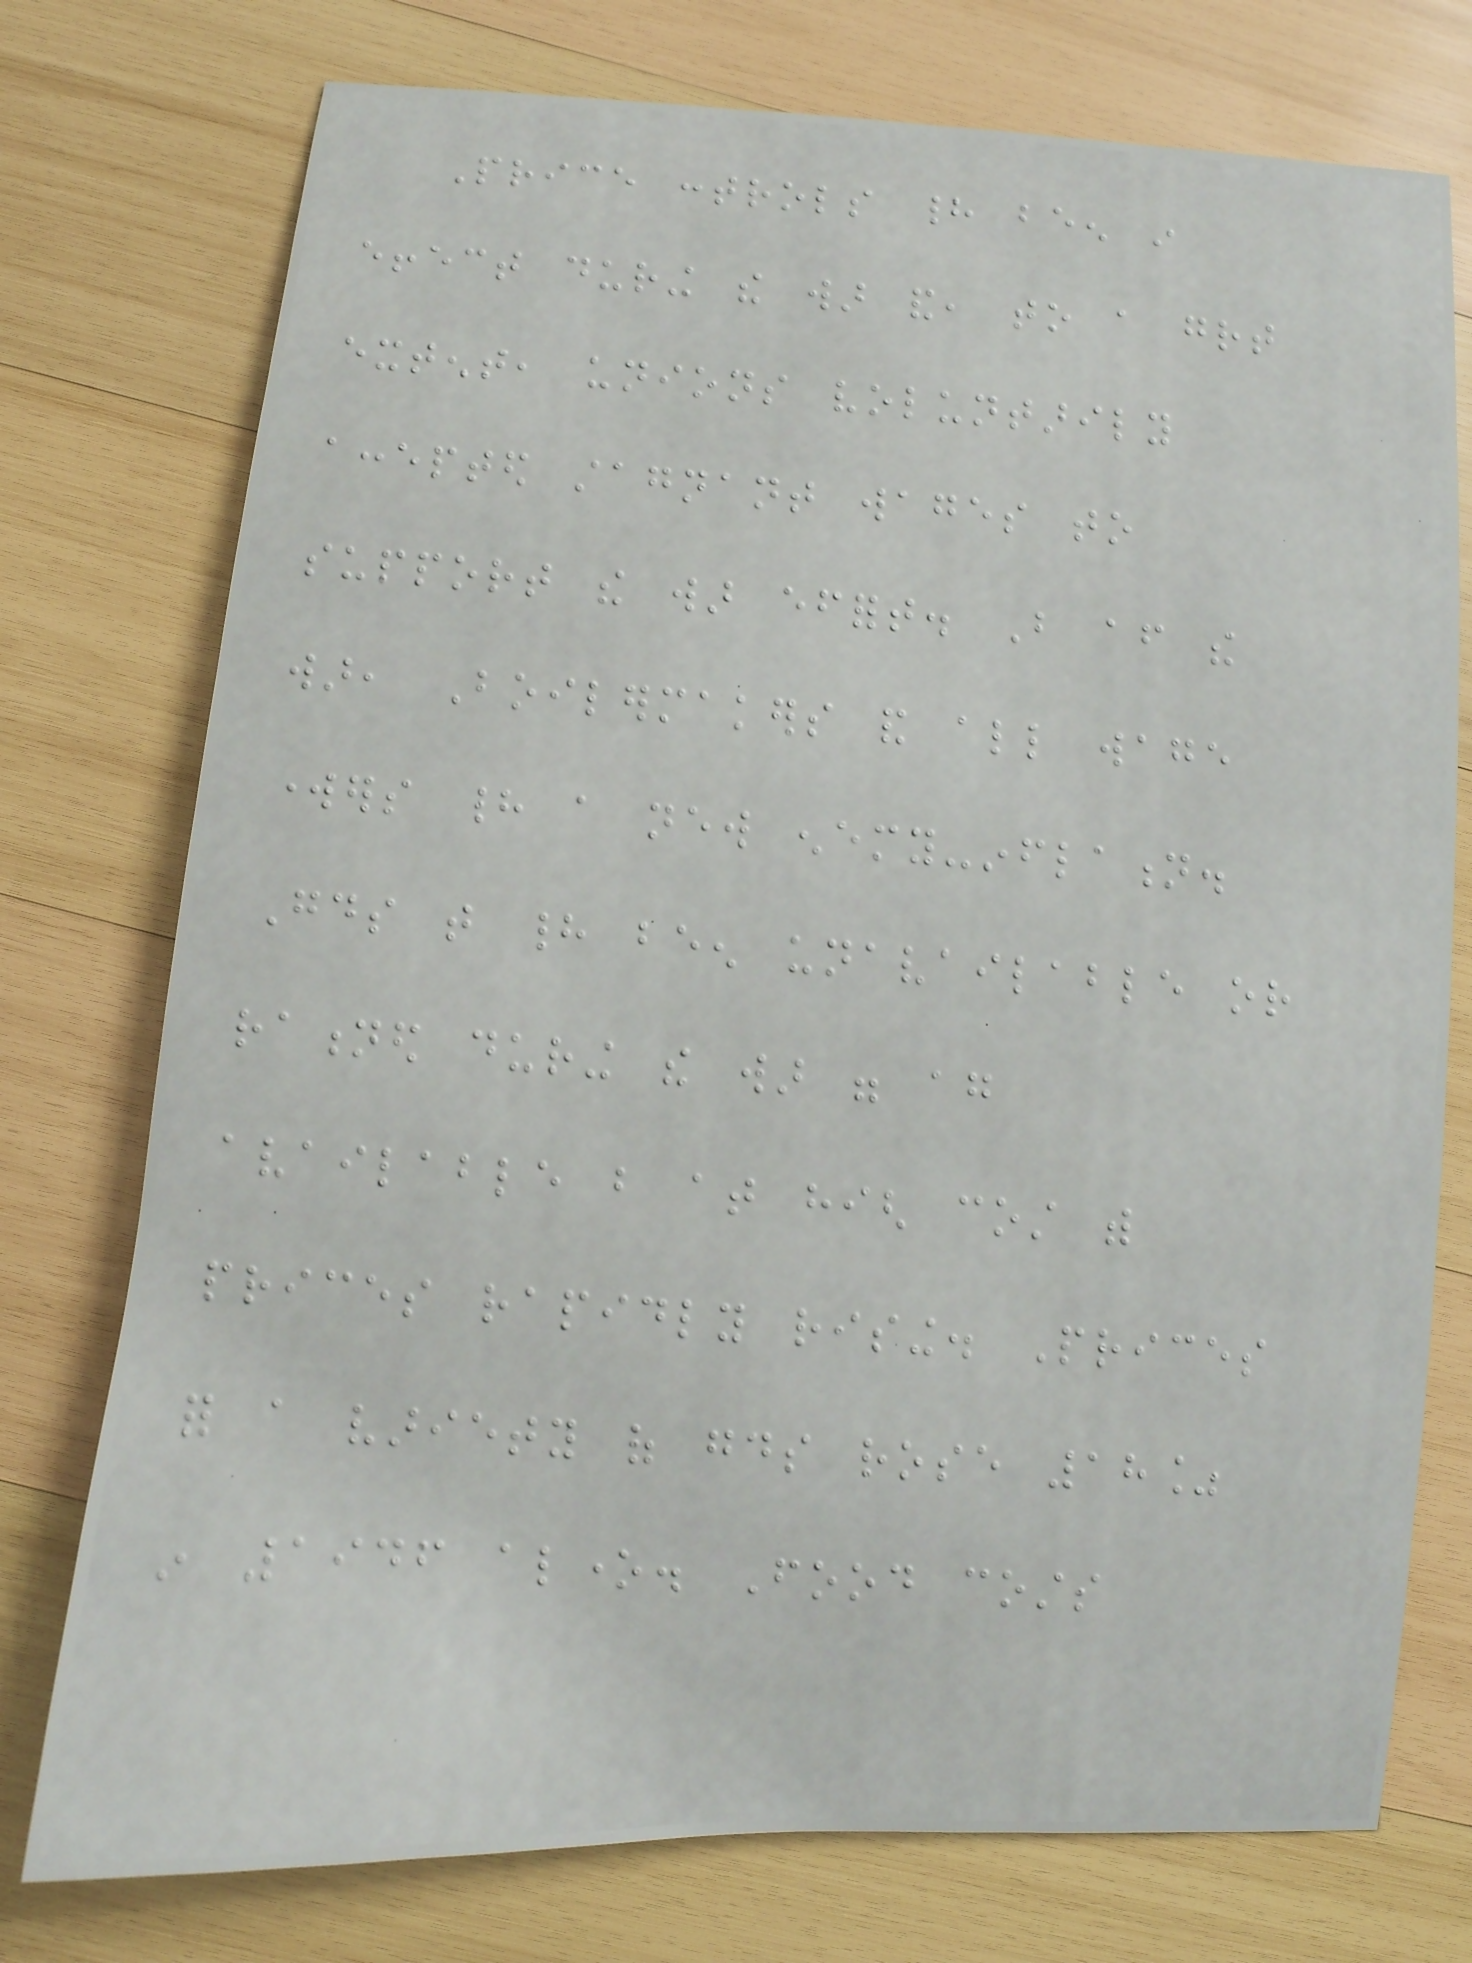Price controls had been in
effect during the war and, to a great
extent, unions voluntarily
accepted stagnant wages to
support the war effort. But after the
war, Boilermakers and all wage
workers had a new enemy-inflation.
Goods that had been unavailable or
rationed during the war were again
available but at high cost with
prices rapidly rising. Prices
for a variety of goods rose 18%
in 1946 alone. Food costs
